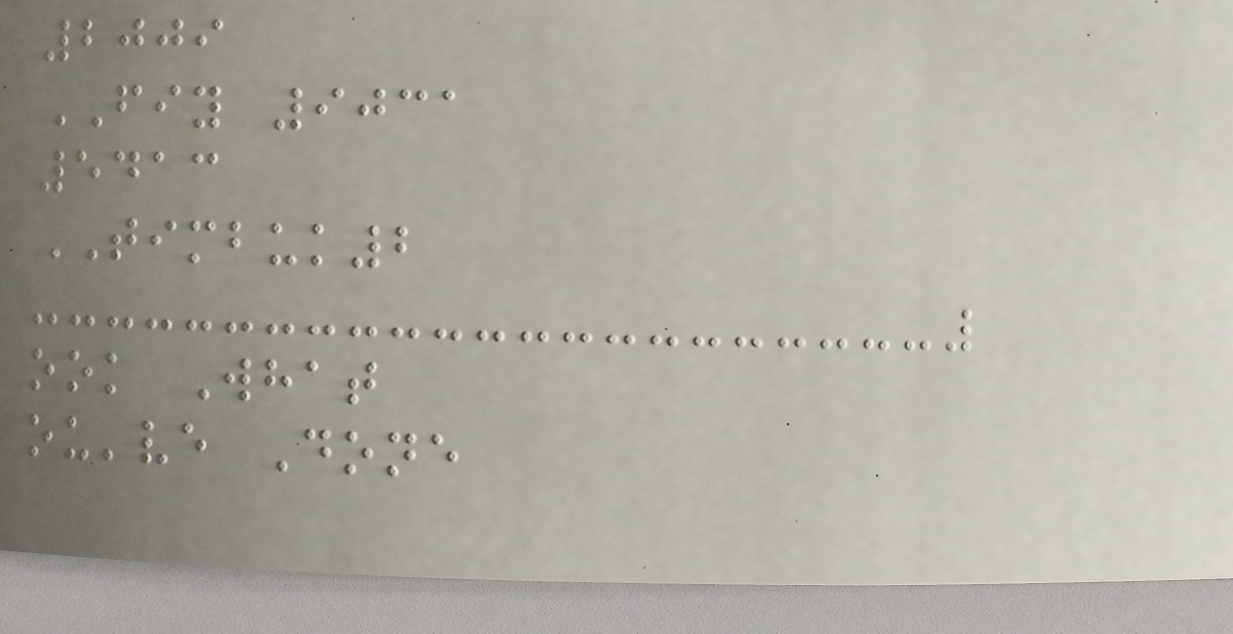2009
FIY 9031
5413
TIMBUK2
ook What
ou've Done
